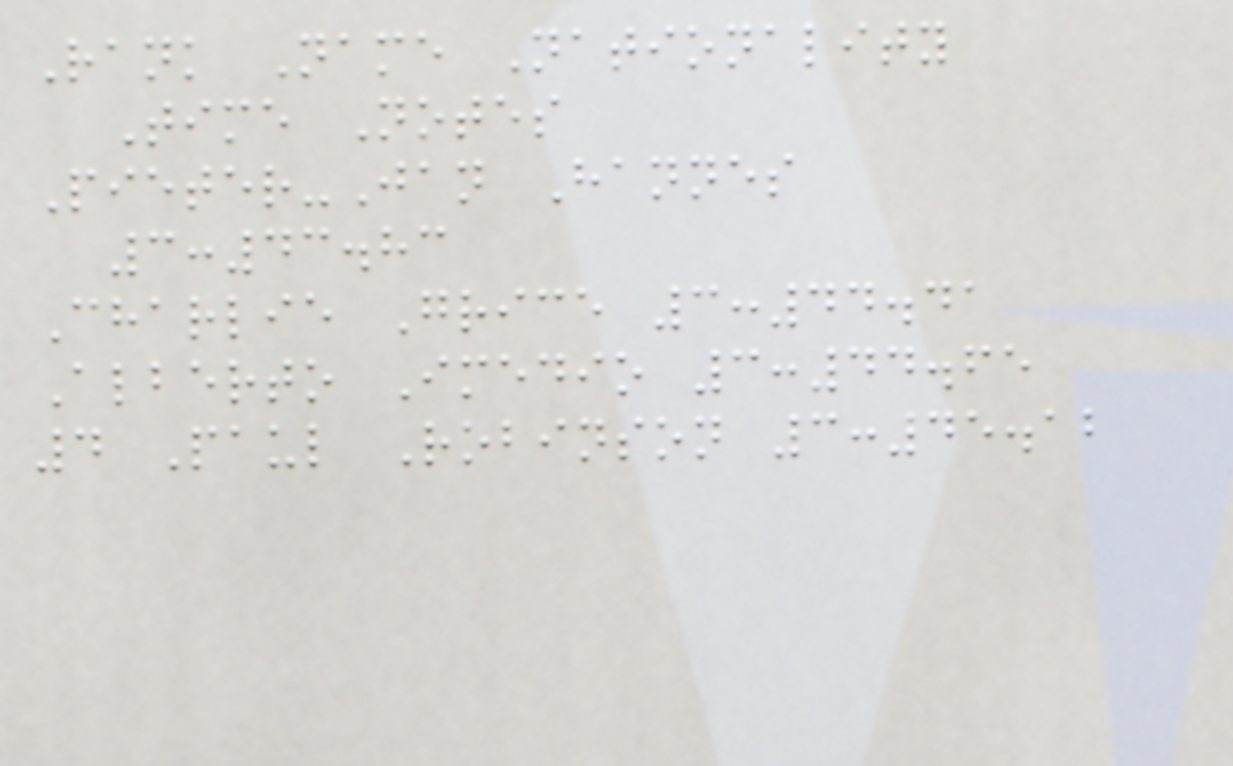Rank Name Nationality
Time Notes
Pieter-Jan Hannes
3:43.83
Charlie Grice 3:44.41
Alberto Imedio 3:44.65
4 Paul Robinson 3:45.12
